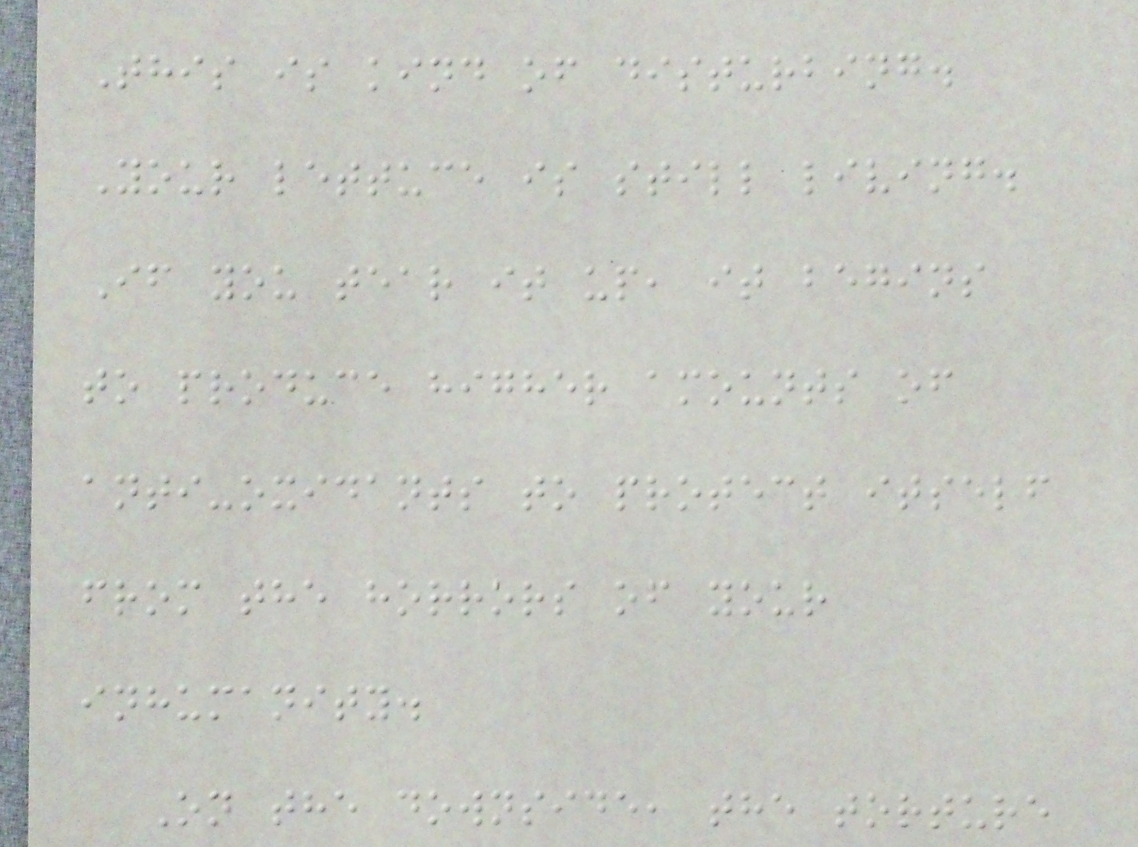This is kind of disturbing.
Your lettuce is still living.
If you tear it up, it begins
to produce higher amounts of
anti-oxidants to protect itself
from the horrors of your
inhumanity.
On the downside, the torture
